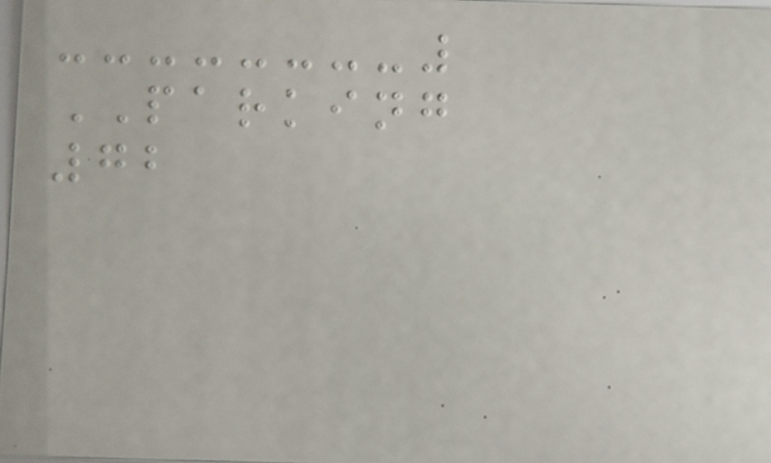PARKING
72
